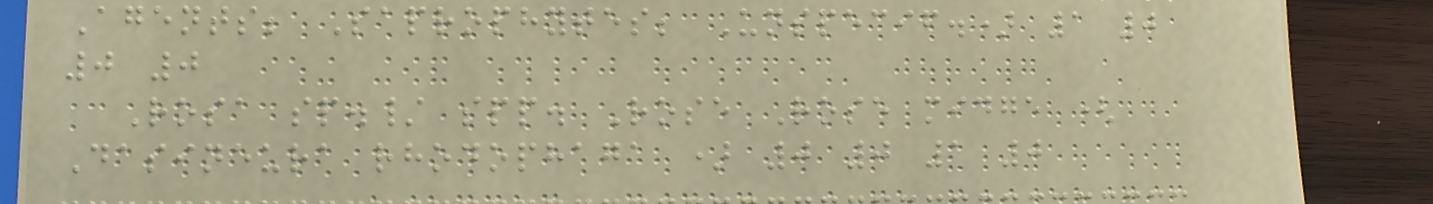Agents; Saprophytes; Unspecif.) 1 0
0 0
Rosa sp./ spp. Rose Rose midge (
Dasineura rhodophaga ) 0 0 1 0
